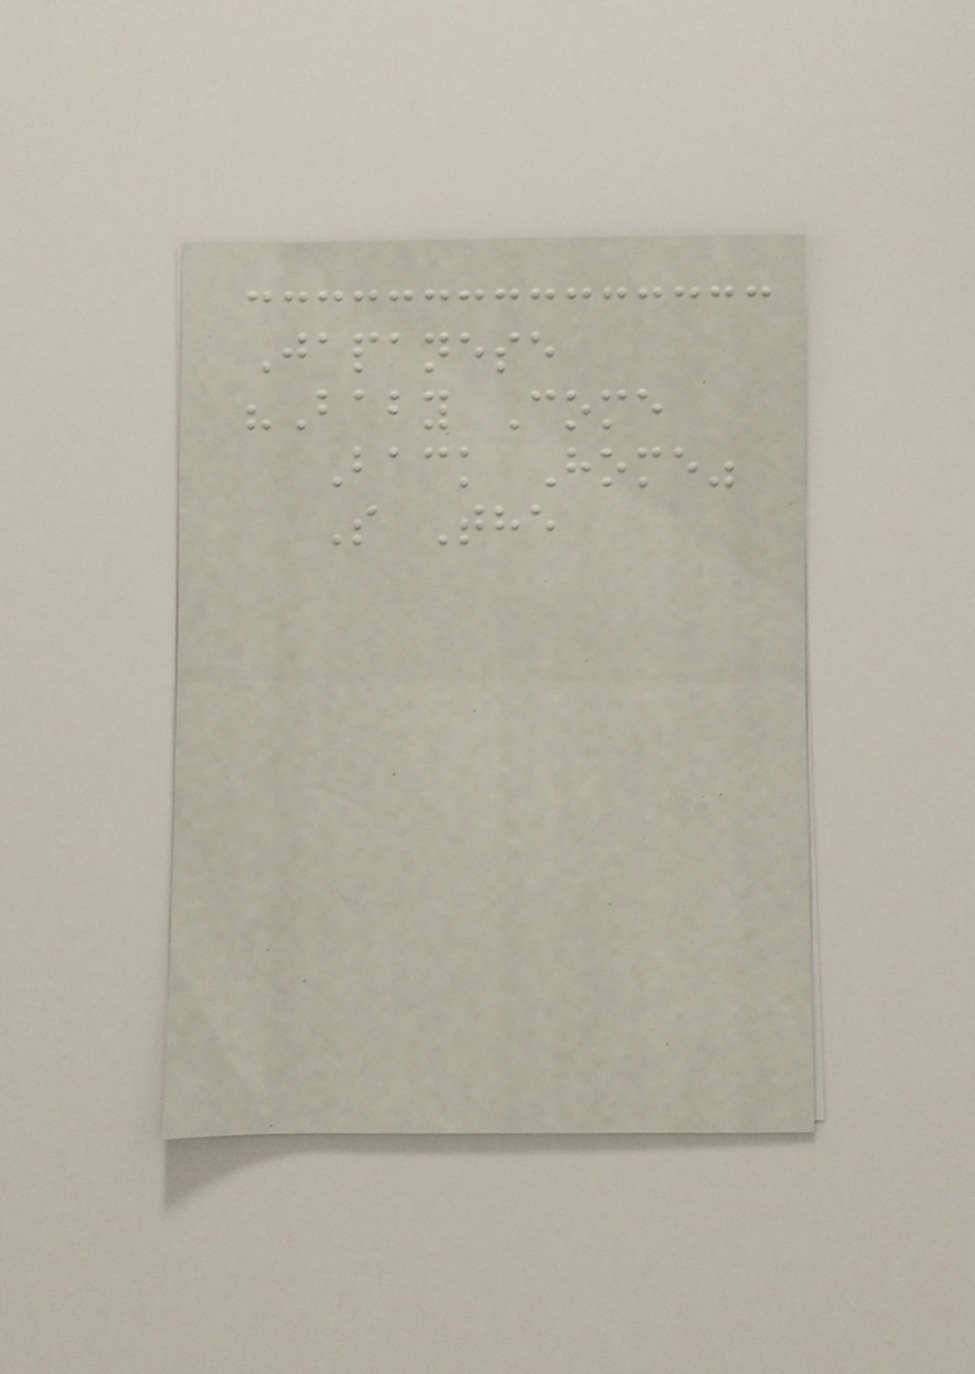Japanese
"Baby Come
Back Home"
S The
